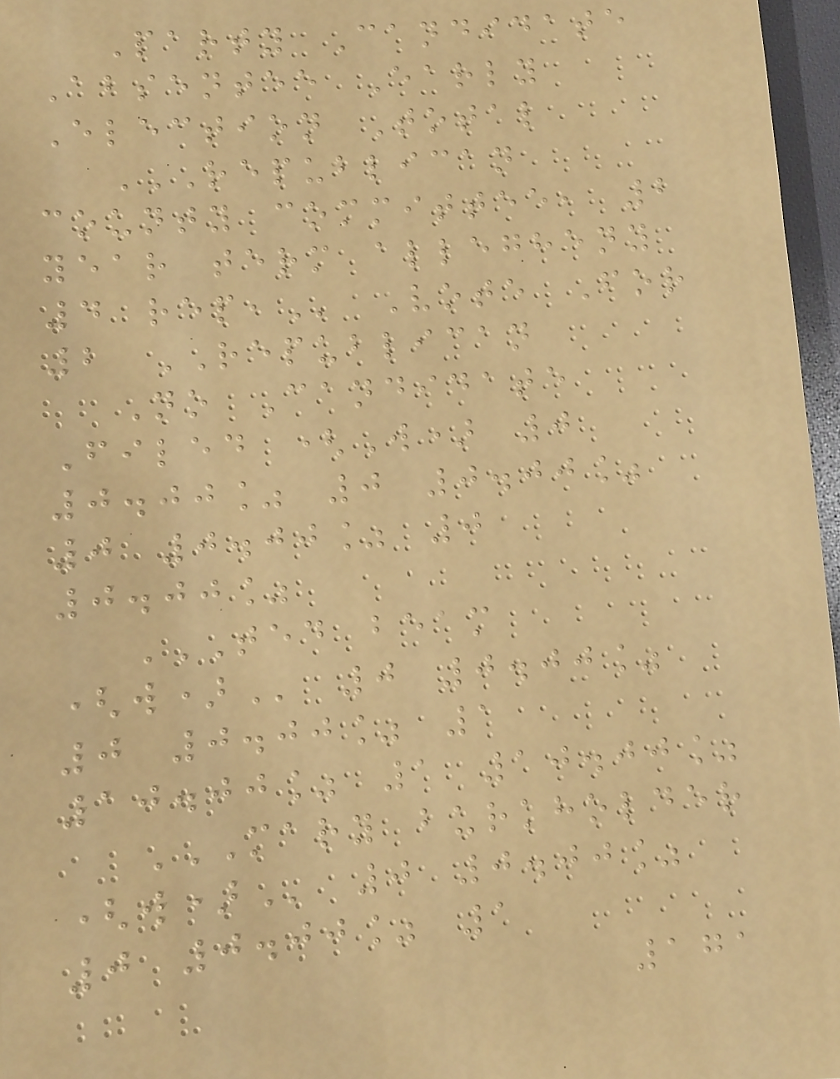Party Candidate
Absentee Early
Election Total
REPUBLICAN
COUNTY COMMITTEE, 2
YEAR TERM ALLEGHENY
4 REP, Vote For
2 REPUBLICAN
No Candidate
Filed (W) 0
0.00% 0 0.00%
0 0.00% 0
0.00%
TED BEAM
(W) 0 0.00%
0 0.00% 1
10.00% 1 10.00%
MARY BURKHOLDER
(W) 0 0.00%
0 0.00% 1
171
